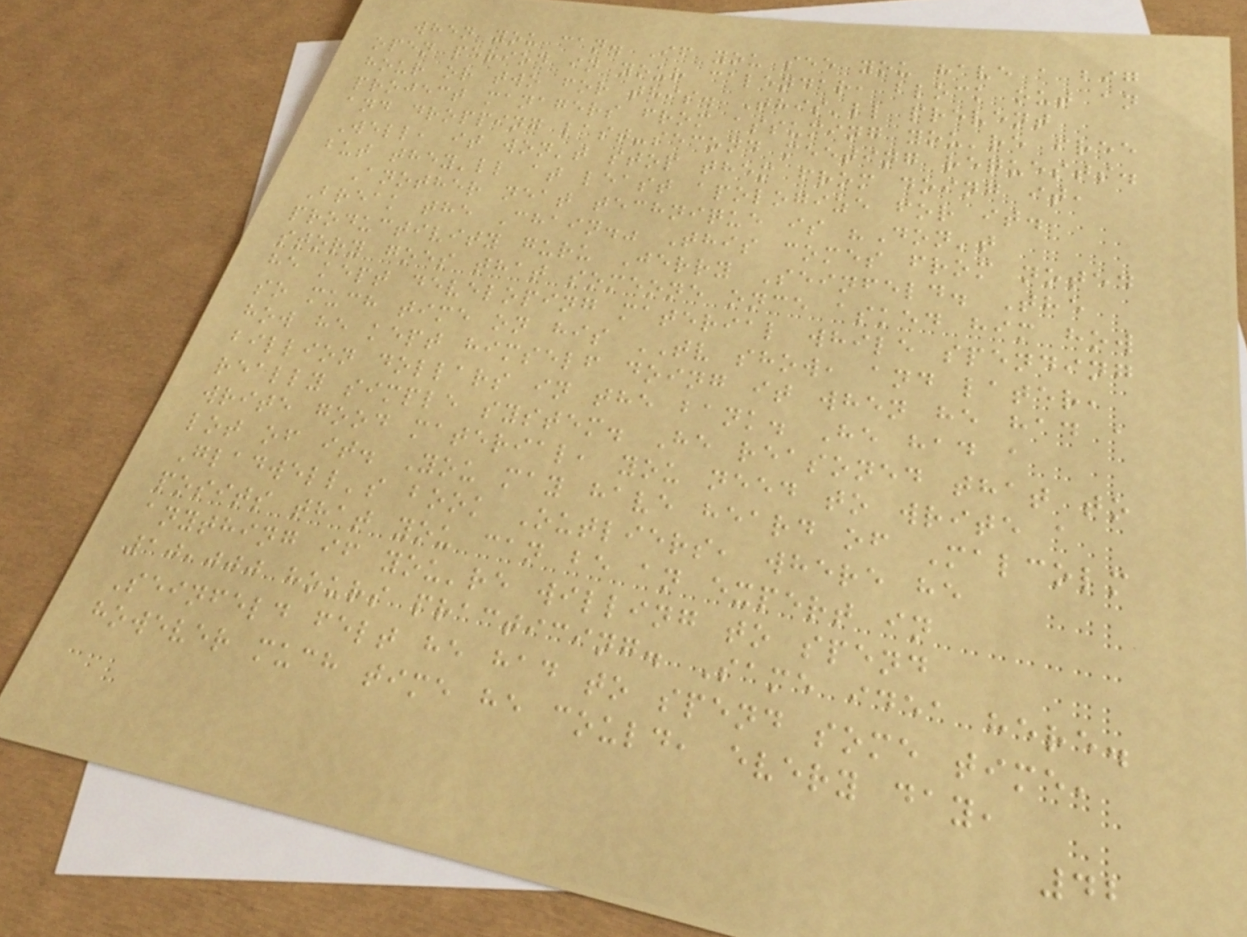when you can. If you see you have a big
open period in your calendar, block out an
hour or two for this. This'll prevent
project managers from assuming you're free
and dropping last-second meeting requests.
Well, it won't stop them from doing it,
but they'll at least apologize for it.
Another neat technique is "Don't
Break the Chain." This comes from noted
productivity guru Jerry Seinfeld. The
story goes that someone once asked him how
he kept developing material while spending
so much time on his TV show, and later,
how he kept himself doing it when he had a
billion dollars in the bank. He had a
really simple system. He reasoned that to
write good material, you need to write a
lot of it. You may have heard of Malcolm
Gladwell's book Outliers, where he
posits that you can be an expert in
anything if you're willing to spend
10,000 hours practicing. Same idea here.
Seinfeld felt he had to spend some time,
however much time he could, every day,
42
